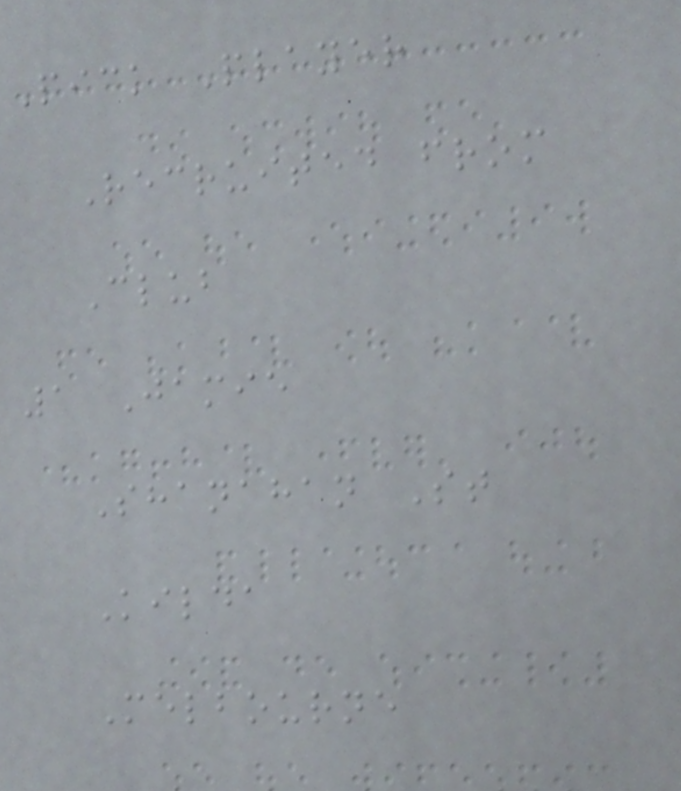Pick Player
Recruited from
Club
1 Jamie
Shanahan St
Kilda
Melbourne
